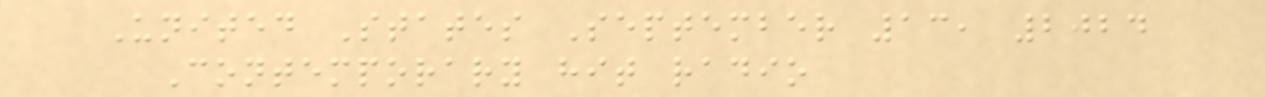United States September 13, 2024
Contemporary hit radio
